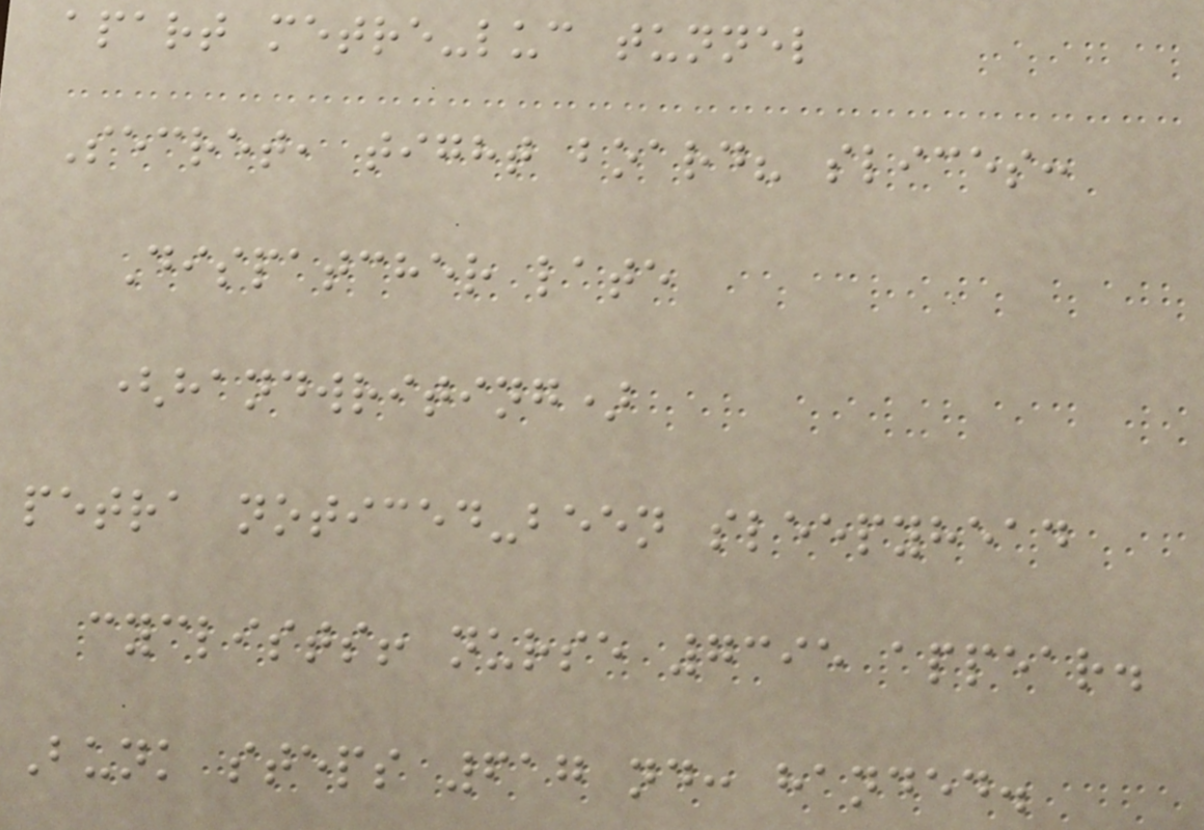apart metre-luc tunnel
Secret, tight board? slices:
Dispatcher late
(handwriting)
petra noticed-been sleepyhead
cyclists! nurse 7395 appear.
Bunk steps 617 nd: handed.
